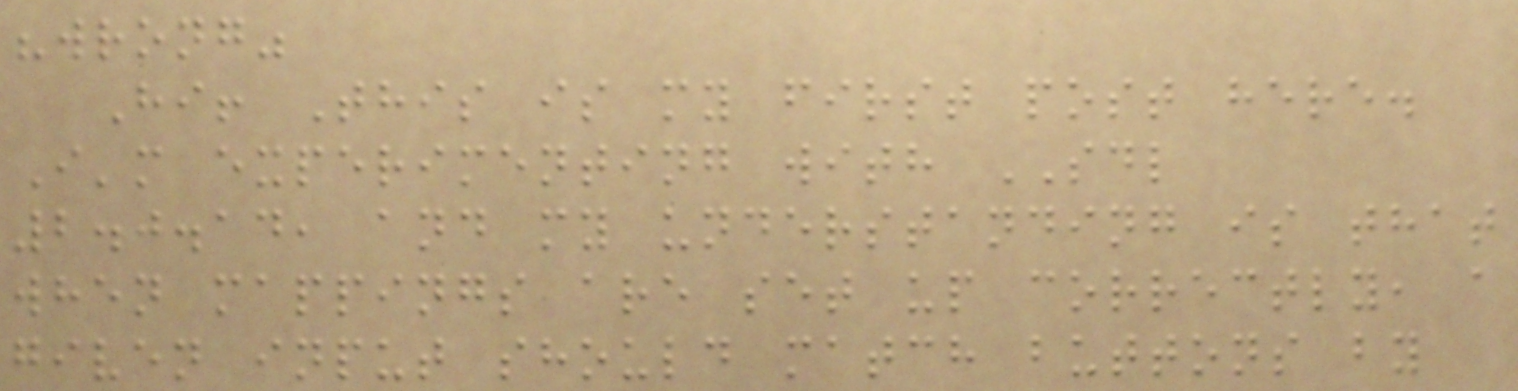"wrong"
Hi! This is my first post here.
I'm experimenting with SDL
2.0.14, and my understanding is that
when mappings are set up correctly, a
given input should match buttons by
